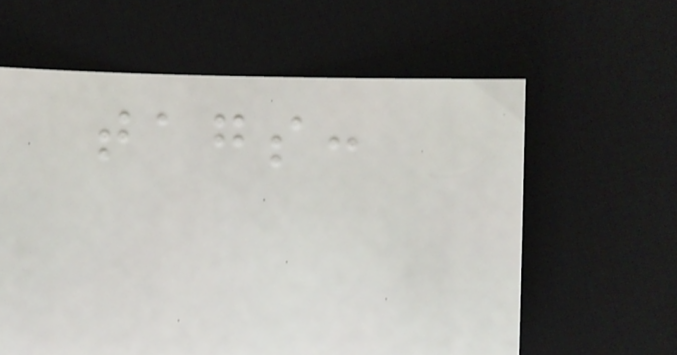tags:
